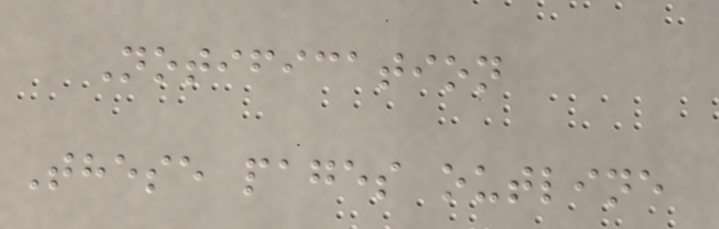Notification
These pages outline
